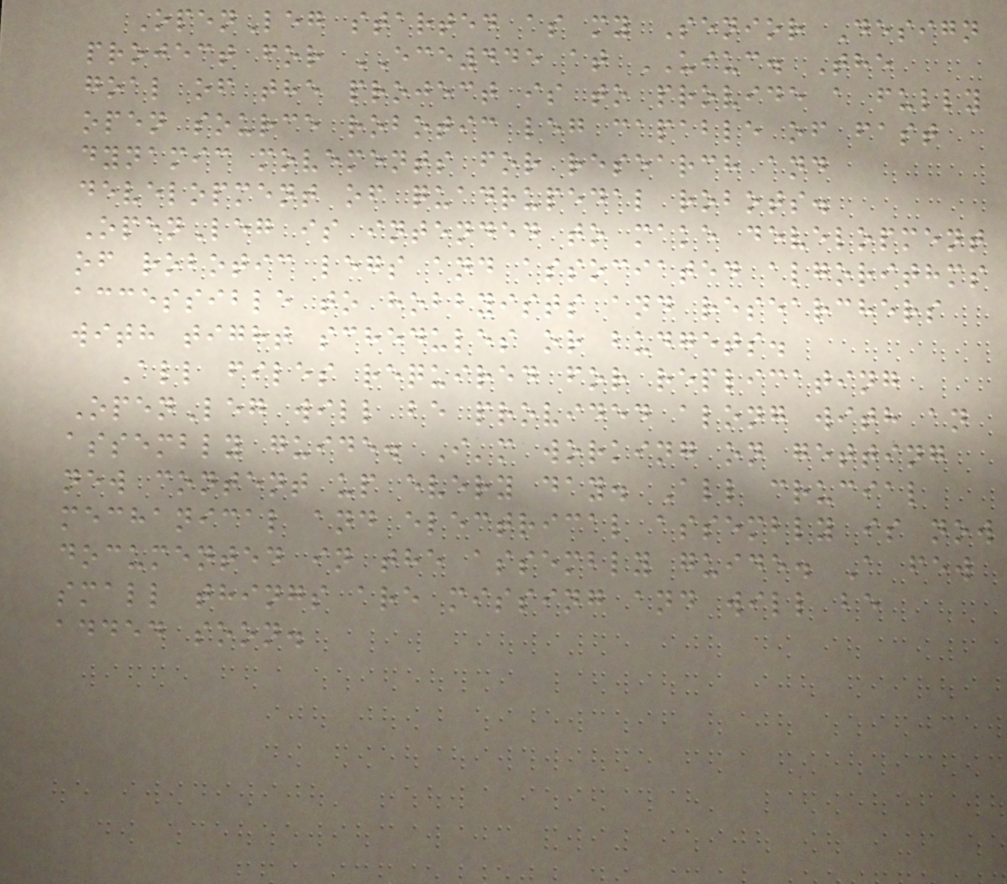OpenLeg started as my Senior Design
project for ECE445 at UIUC. The
goal of the project is to provide a fully
open source robotic leg capable of fast
dynamic movements for research and
development of quadrupedal robots.
OpenLeg is intended to make development
of robotic legs and associated algorithms
accessible to hobbyists and researchers
with tight schedules or budgets.
All files required for replicating
OpenLeg will be provided along with an
assembly guide. I'm working on getting
new content up every day. All crucial
mechanical and electrical assembly is now
documented in the assembly guide. A few
small things are missing and will be
added soon.
